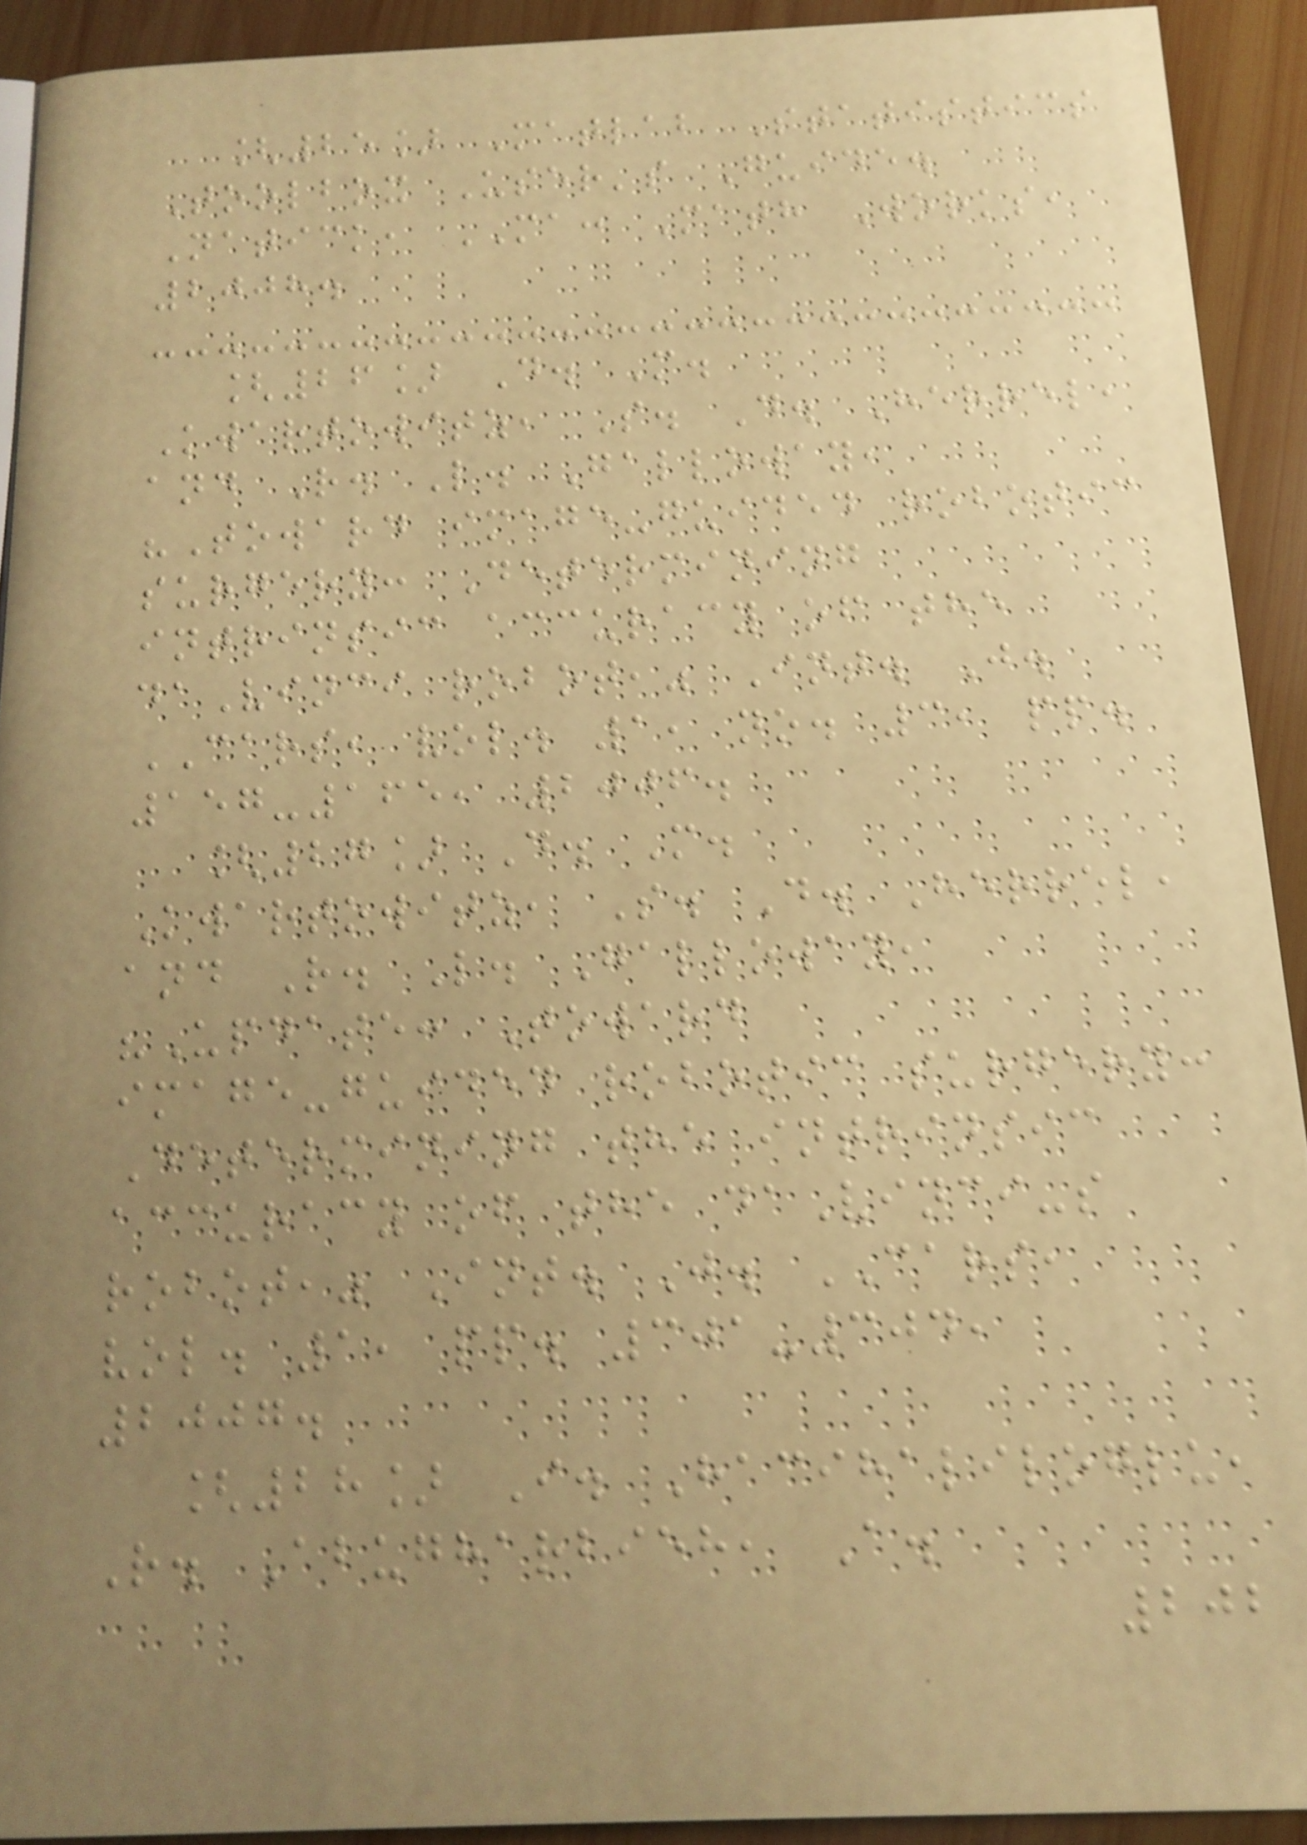[25] Matlab Statistics
Toolbox User's Guide.
Natick, MA: Math Works,
2008.
[26] D. M.
Kwartowitz, S. D. Herrel,
and R. L. Galloway,
"Toward image-guided robotic
surgery: Determining
intrinsic accuracy of the
daVinci robot," Int. J.
CARS, vol. 1, no. 3, pp.
157-165, 2006.
[27] D. M.
Kwartowitz, S. D. Herrel,
and R. L. Galloway,
"Update: Toward
image-guided robotic surgery:
Determining the intrinsic
accuracy of the daVinci-s
robot," Int. J. CARS,
vol. 1, pp. 301-304,
2007.
[28] I. Hacihaliloglu,
R. Abugharbieh, A.
202
